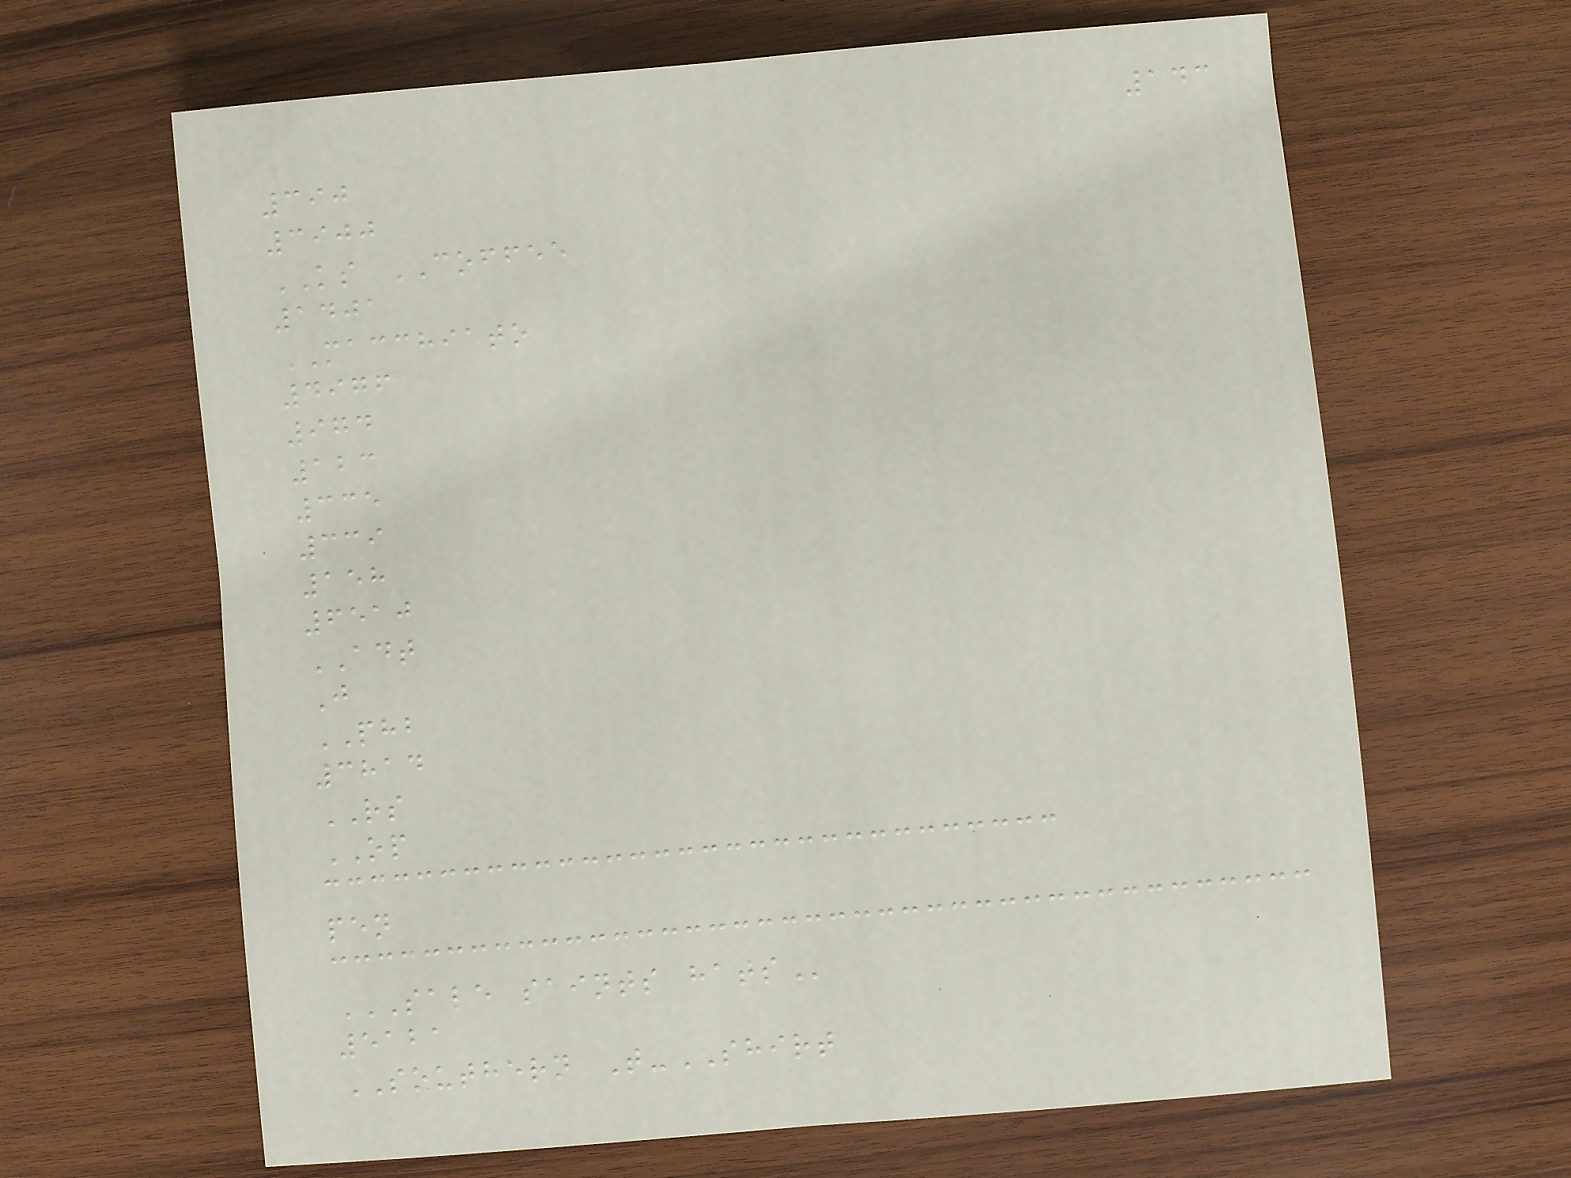143
390
3900
KS COFFEE
1401
MACCHIATO
4976
974
123
335
339
158
6510
ADT
J
PHB
3814
RS
OP
pen
SALE SAINTS HATS
5121
SOUTHERN T-SHIRT
